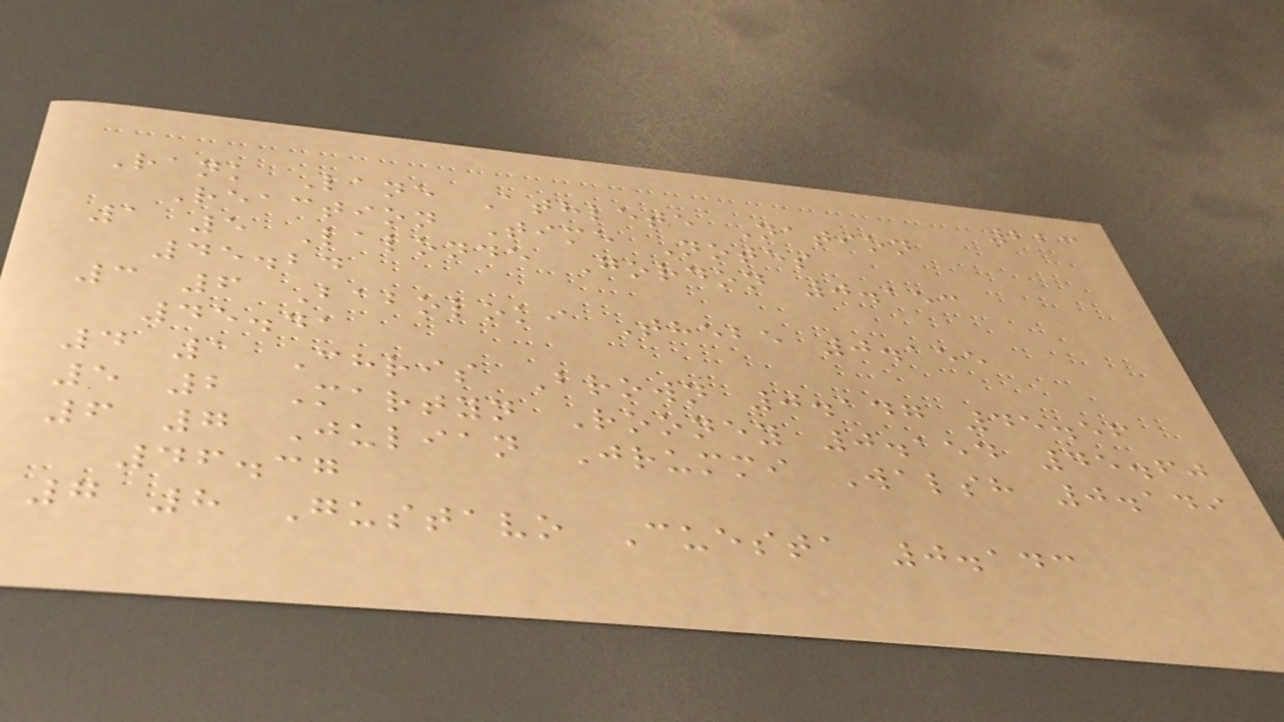223
Rank Lane Athlete Nation
Reaction Time Notes
1 5 Lalonde Gordon 0.153
45.24
3 6 Baboloki Thebe 0.155
45.41
4 1 Chris Brown 0.147 45.56
5 2 Martyn Rooney 0.154 45.60
6 7 Julian Jrummi Walsh 0.149
46.37
7 8 Gustavo Cuesta 0.143
